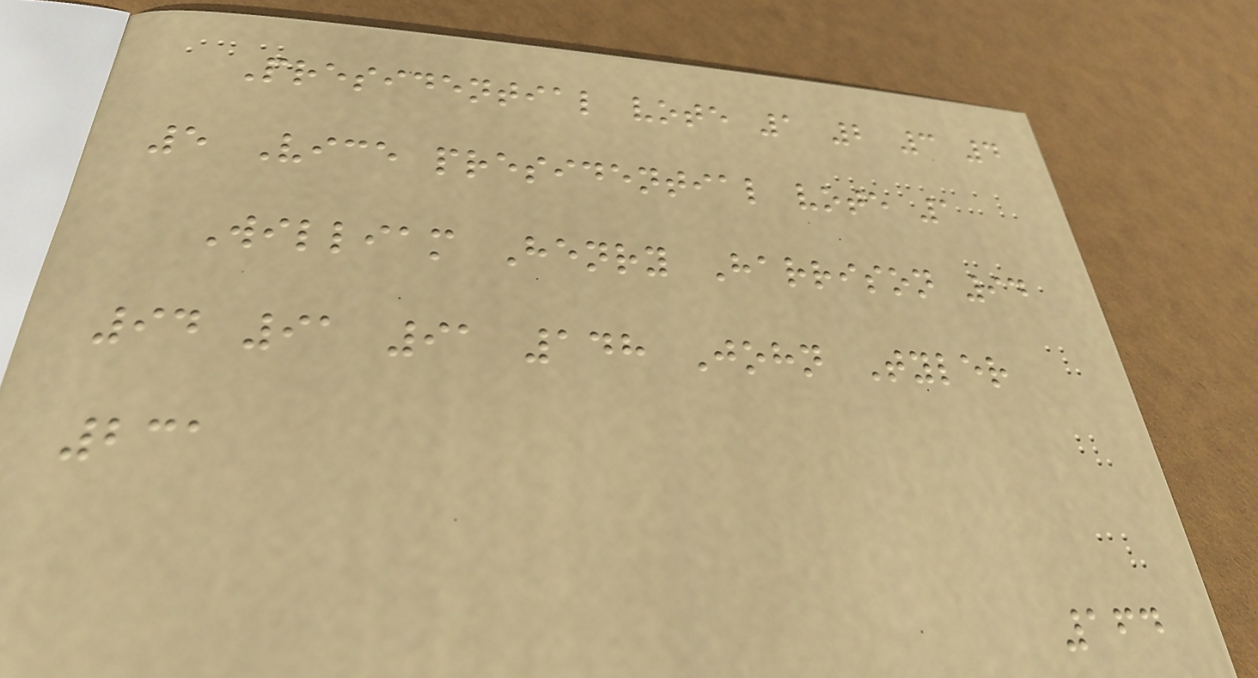Presidential vote 1 2 3 4
5 Vice presidential vote 1
William Henry Harrison 94
94 91 91 148 John Tyler
231
164
